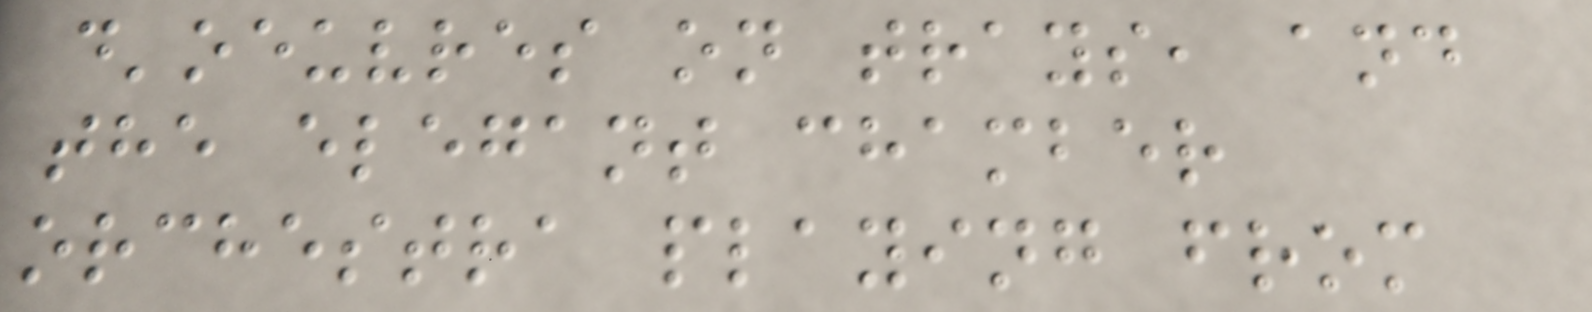d'oeuvres on trays, and
the elegant chamber
orchestra playing from
